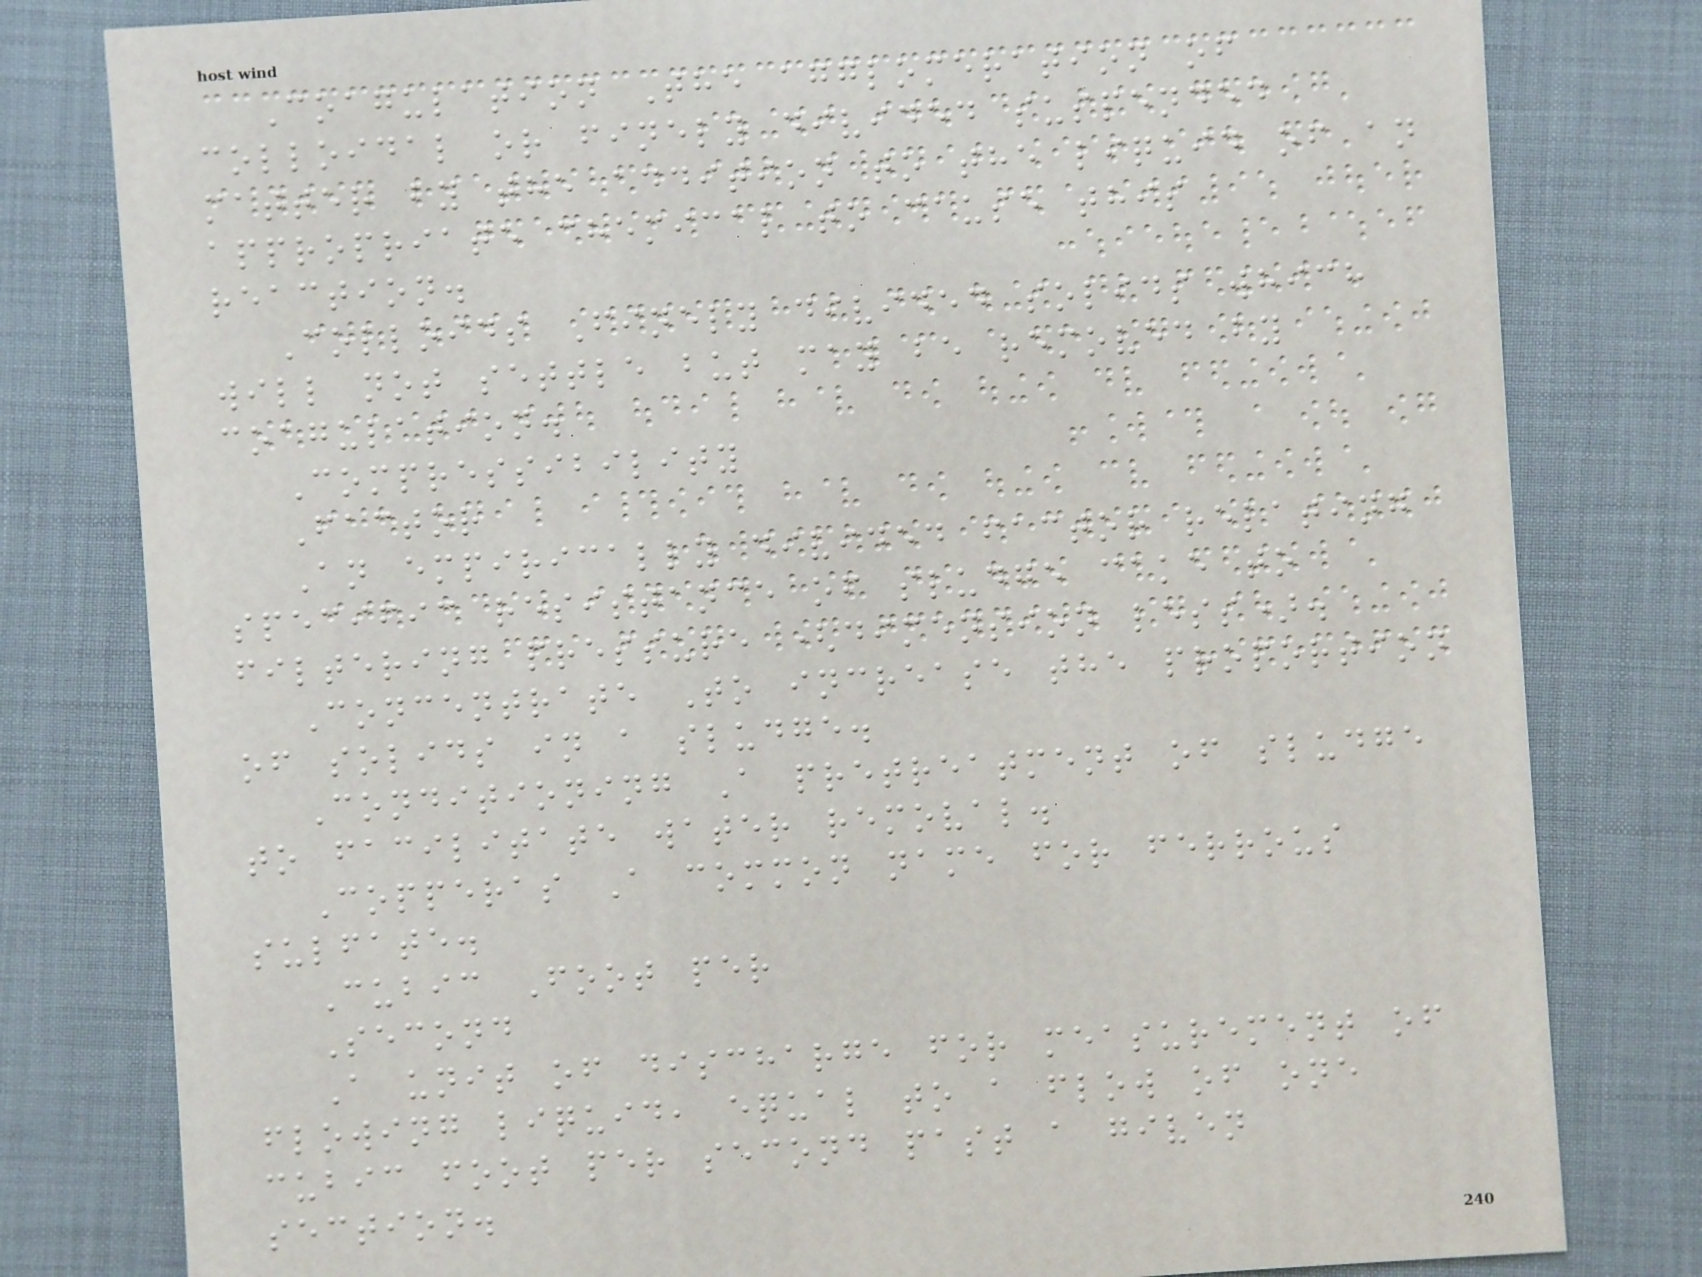Coagulation The agglomeration of
colloidal or finely divided suspended
matter by the addition to the liquid of an
appropriate chemical to cause this
reaction.
Colloids Finely divided solids which
will not settle but may be removed by
coagulation.
Compressibility
Factor
An empirically divided factor relating
specific resistance of sludge cake to
filtering pressure (dimension less).
Concentrate To increase the proportion
of solids in a sludge.
Conditioning A pretreatment of sludge
to facilitate water removal.
Copperas A common name for ferrous
sulfate.
Cubic Foot per
Second
A unit of discharge for measurement of
flowing liquid, equal to a flow of one
cubic foot per second past a given
section.
